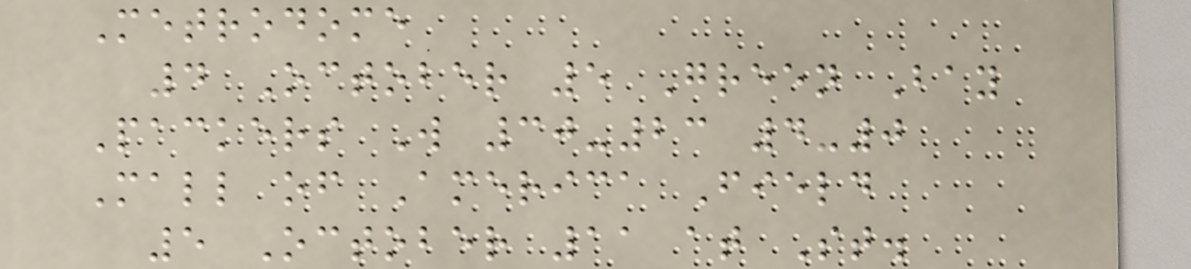Metrodome
4 October 5 Green Bay
Packers W 30-23 4-0
Mall of America Field
5 October 11 at St.
